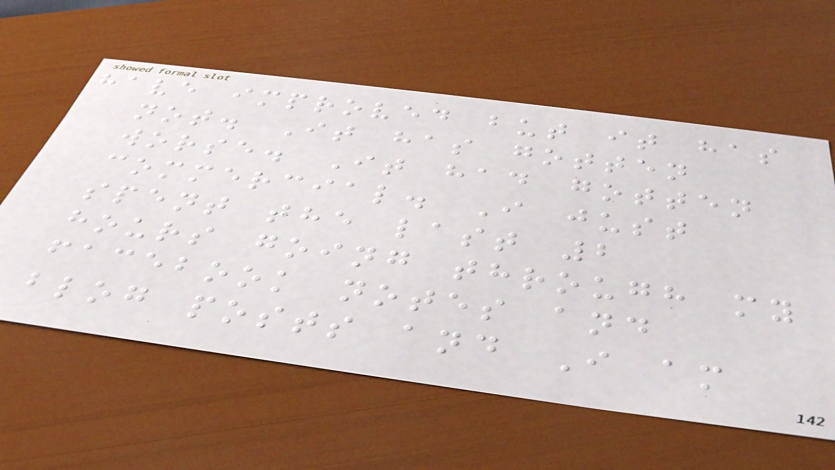have improved but it has
not. It has gotten
worse. It had gotten
commercial. I just
spent the last 2
hours going through my
facebook notes and
blog posts and I am
